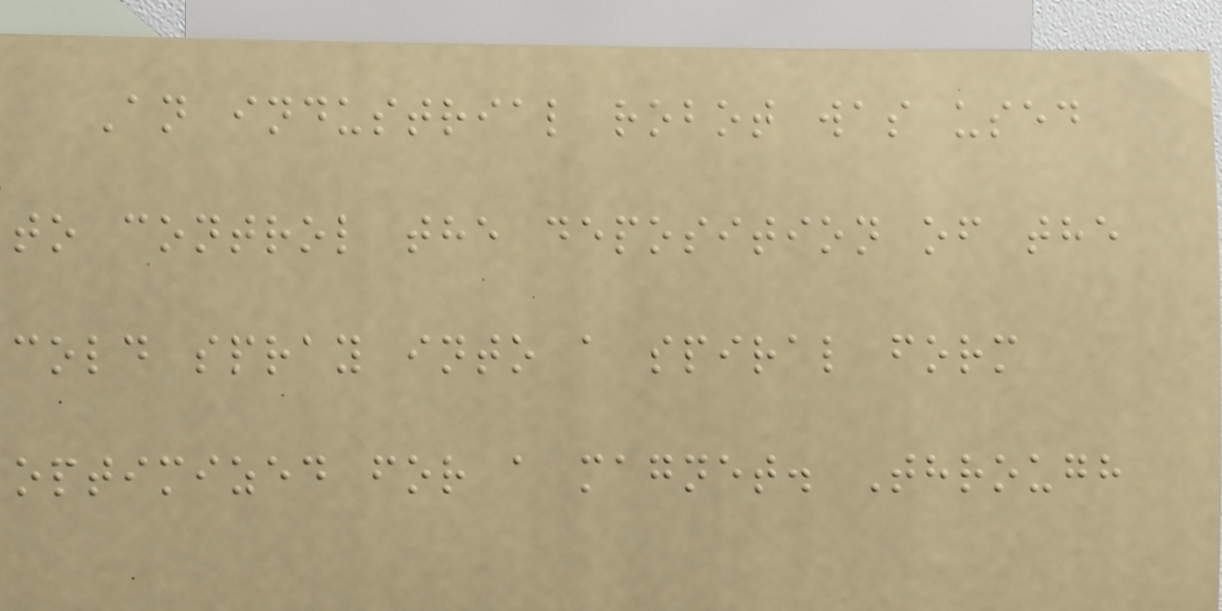An industrial robot was used
to control the deposition of the
cold spray into a spiral form
optimized for a magnet. Through
